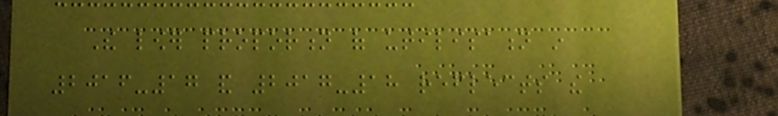The lower proportion of utilisation in
2016-17 and 2017-18 reflects the
